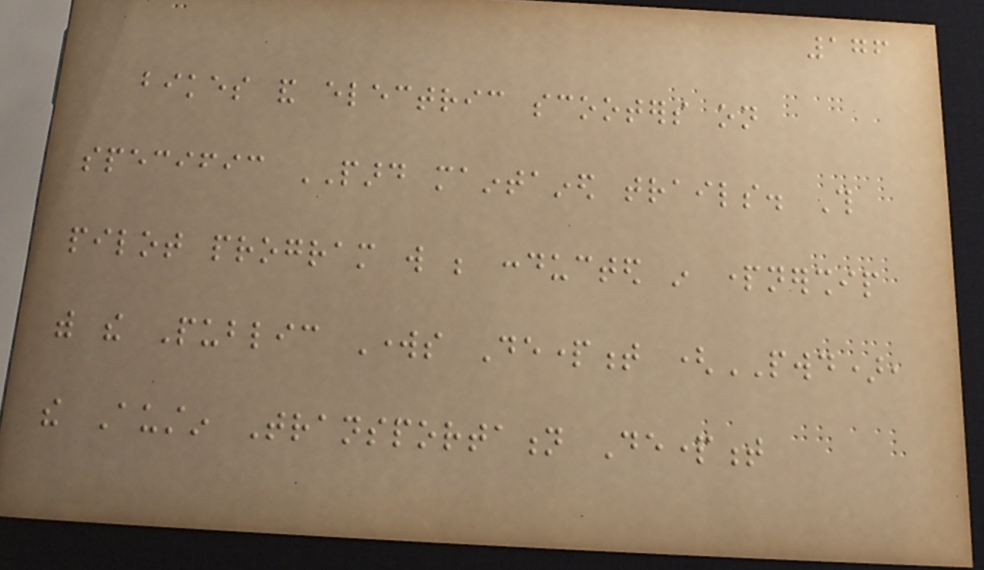176
bikes and electric scooters on
specific PARD maintained trails. This
pilot program will be conducted in partnership
with the Public Works Department (PWD),
the Austin Transportation Department
